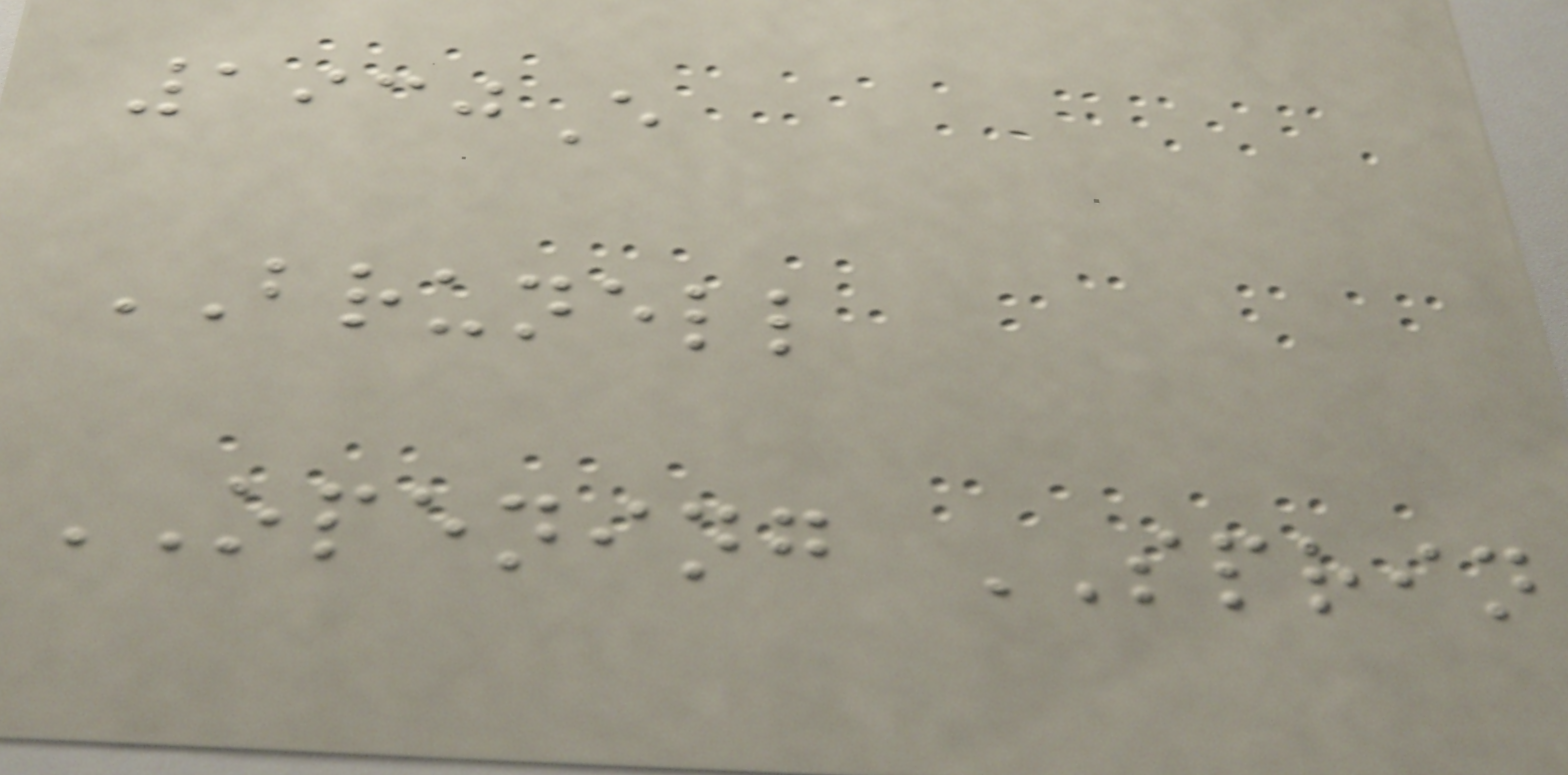1930E
BRUNELL
OPENING SPRIN
